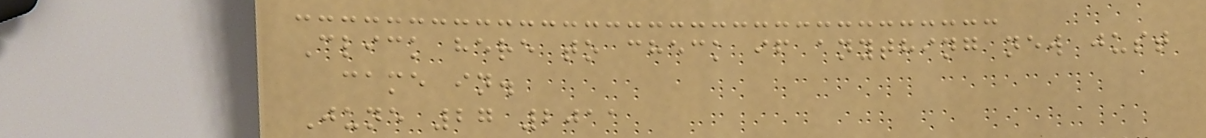Click here to check if anything new just
came in.
June 27 2011
